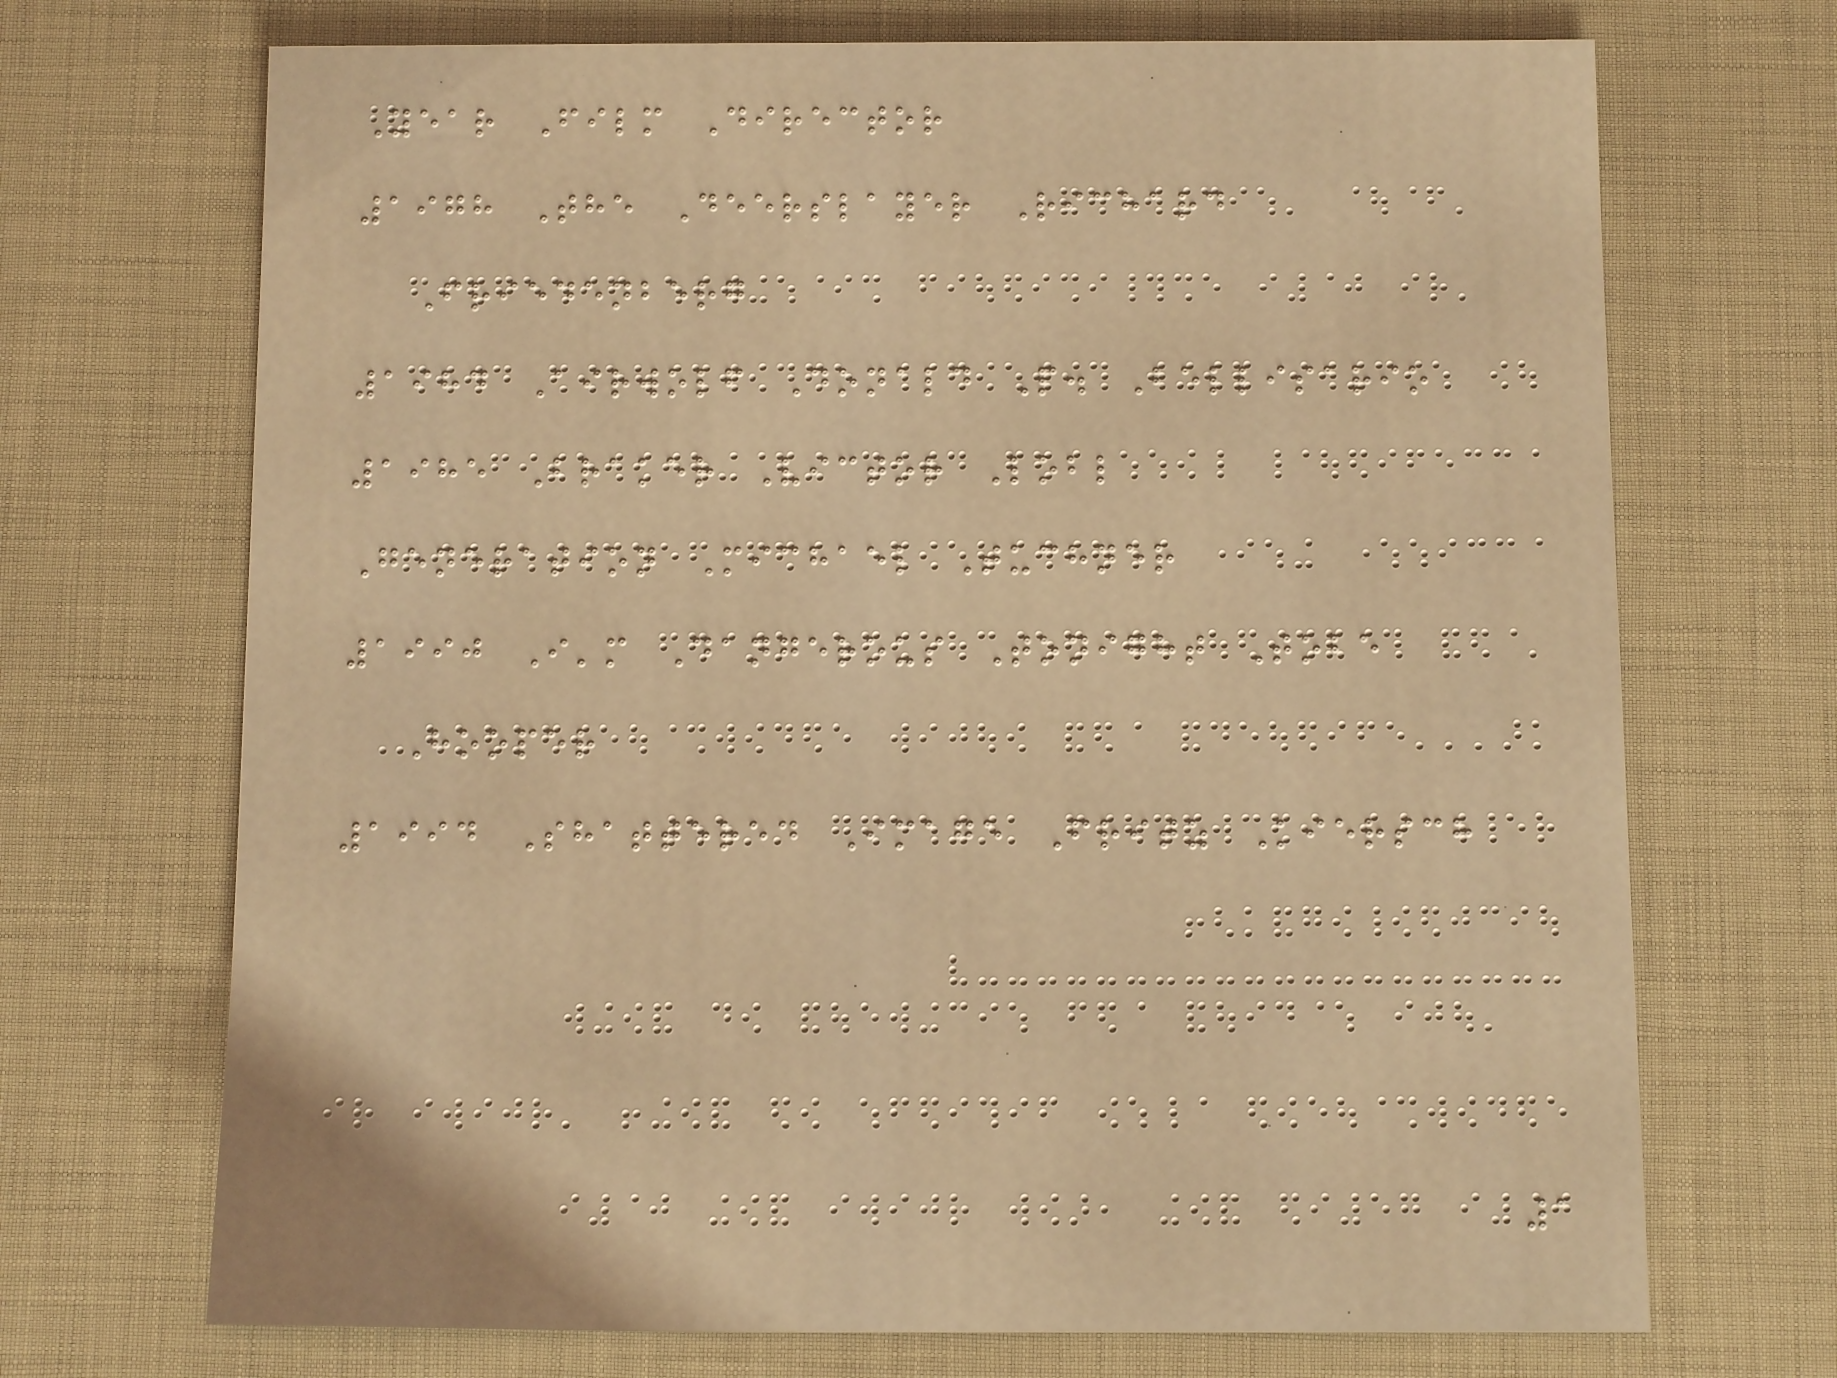Year Film Director
1978 The Deerslayer Richard
Friedenberg
1984 Airwolf Donald P. Bellisario
1985 Braker Victor Lobl
Generation Michael Tuchner
1990 I'm Dangerous Tonight Tobe
Hooper
1994 Shattered Image Fritz Kiersch
1
